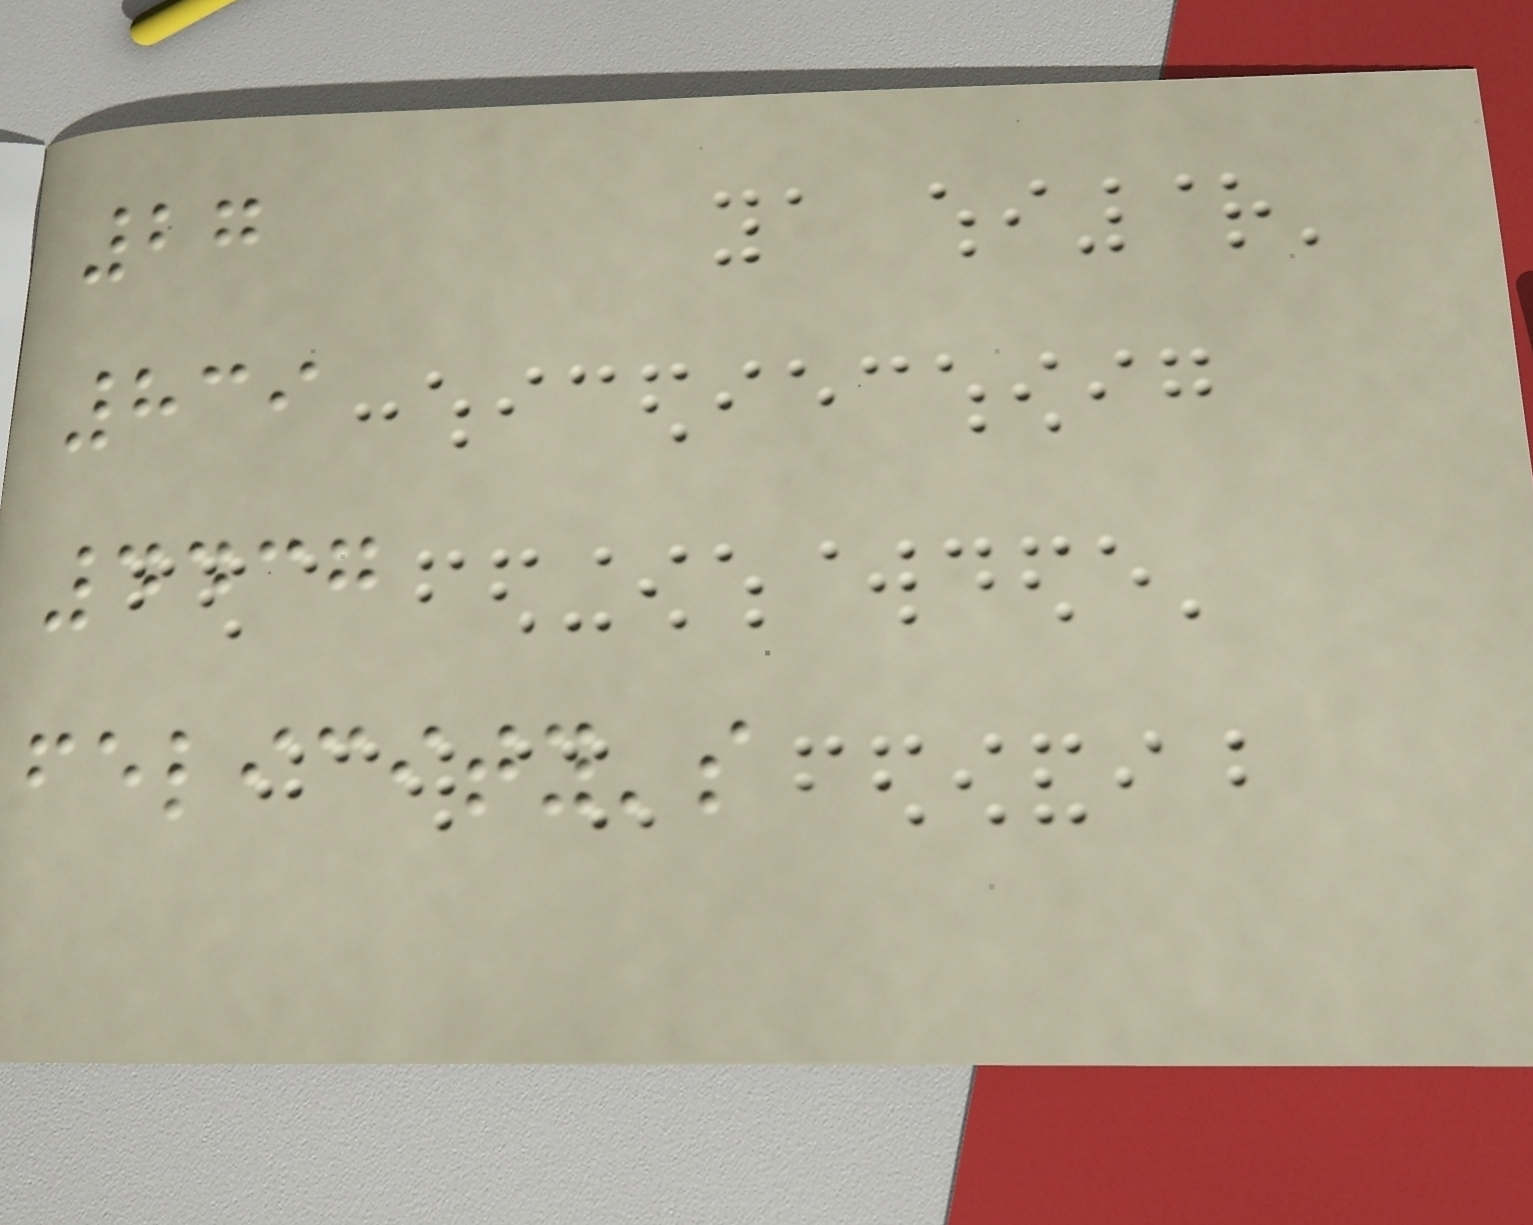27
839
4437
felicity's
